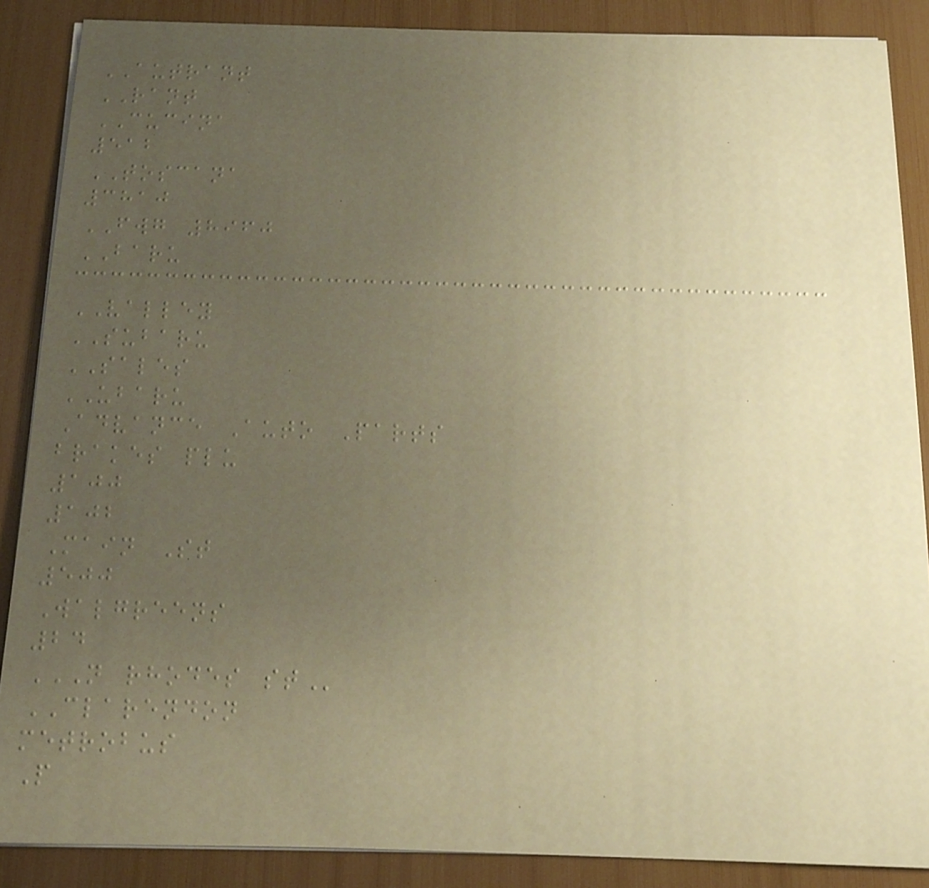AUTRANT
RANT
CUCINA
512
TOSCANA
3810
FWG 8960
BARU
VALLEY
SUBARU
SALES
UBARU
Advance Auto Parts
brakes plu
100
102
Main St
500
Walgreens
24
N RHODES ST
CLARENDON
metrobus
P
